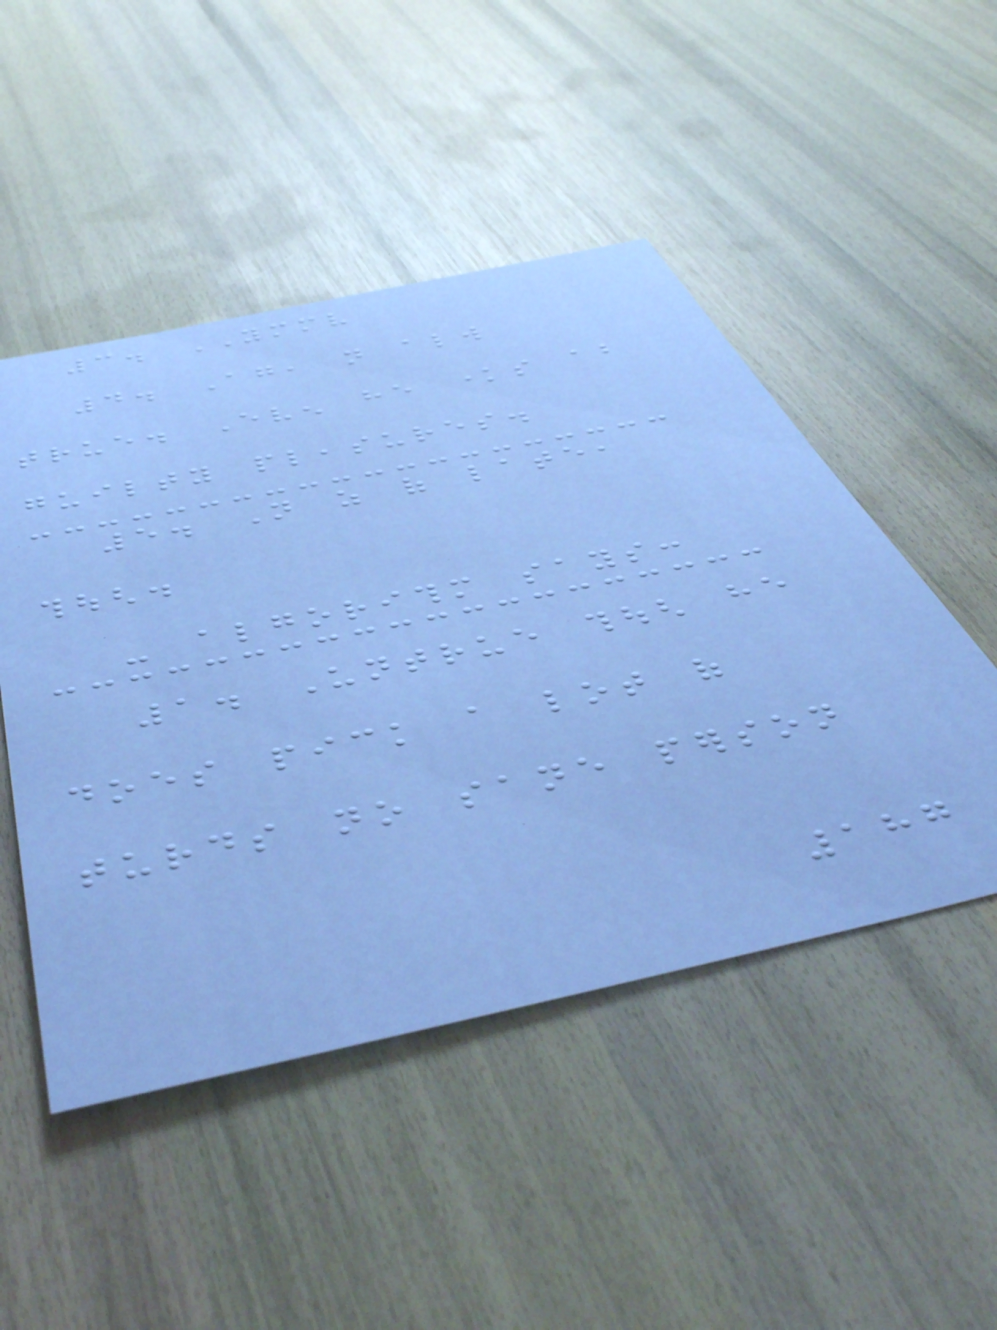3. YMMV
4. Again, not always
true. Even he knows about
guilty pleasures.
5. Not as of late,
though.
- algorithm says:
1. Untrue though he
does pick a lot of
turds no sane person
187
